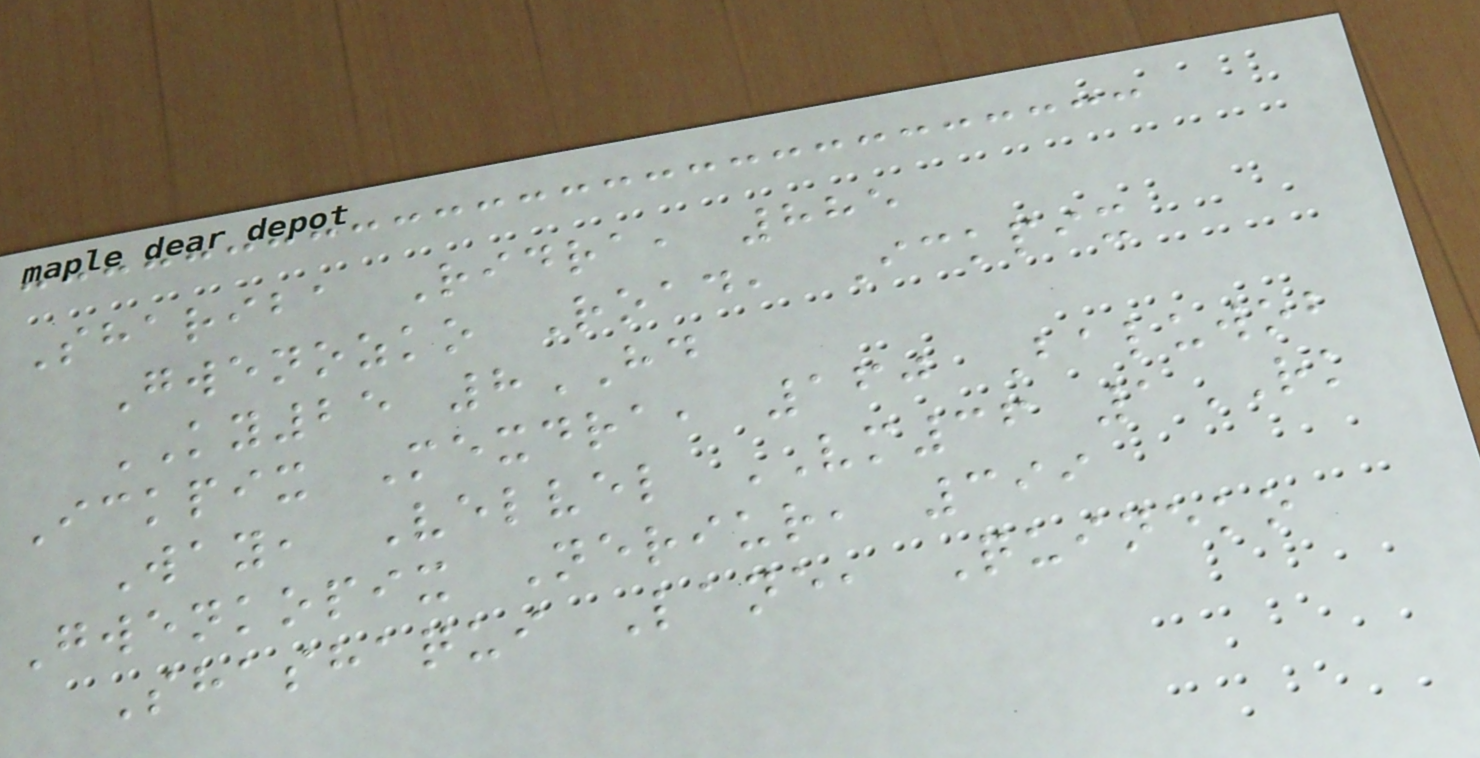Shariba Ridra, 885
Gwenozko Road, Ickpix
KY25 8HD
Ickpix Mexdra, 160 Baluwob
Way, Velvel VM36 1RK
Gwenkopix Neriur, 399
Shashaqui Lane, Quineko
